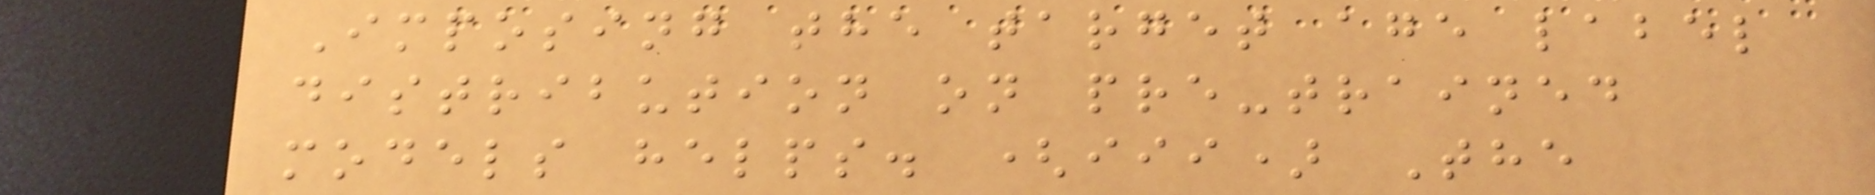Imposing the target age label
distribution on pre-trained
models helps. (iii) The
